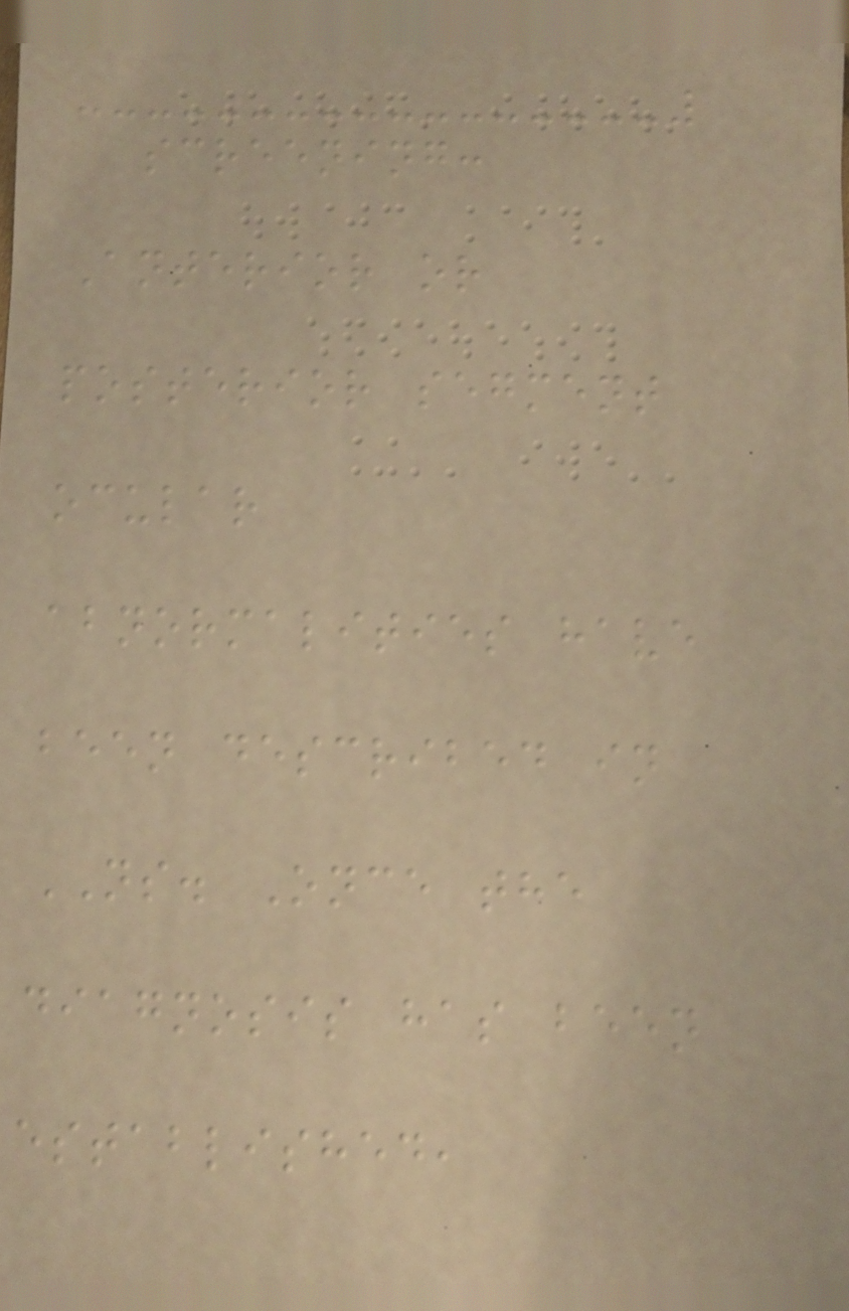screening:
Anterior or
posterior segment
ocular
abnormalities have
been described in
NS. Once the
diagnosis has been
established,
